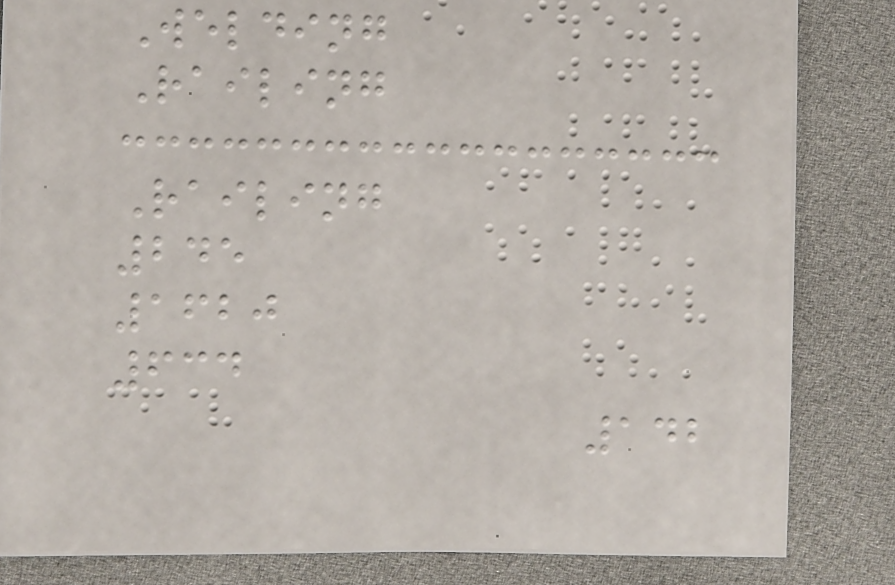Welding
Railing
Railing
245
1620
634
142
